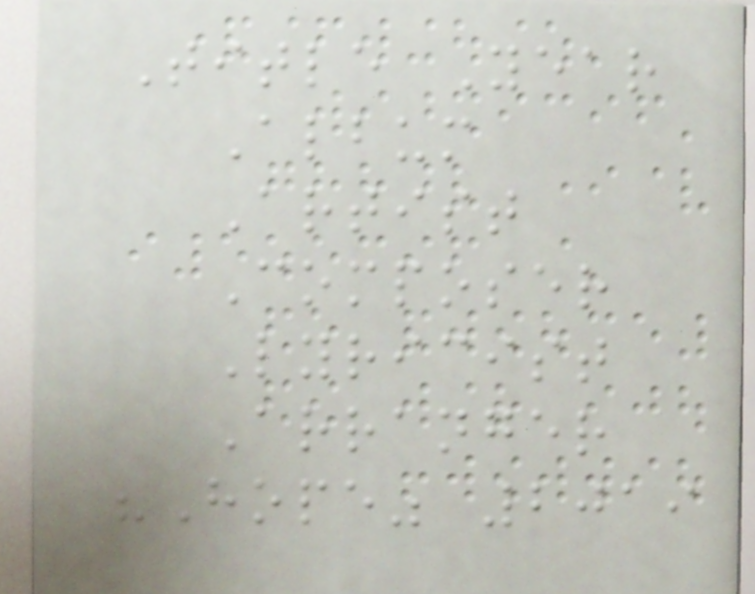Title Year
Album
Artist
Composer
Lyricist
Arranger
"Hope" 2019
